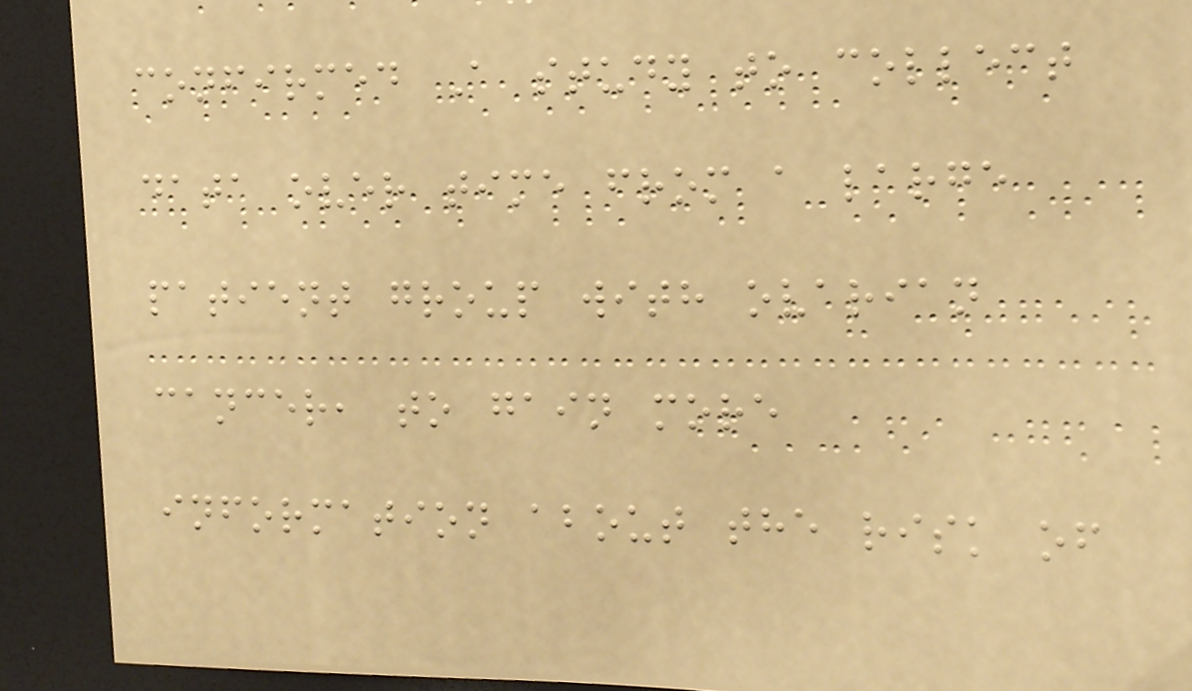confirmed A study to collect
data over time from a large
patient group with ovarian
cancer, to gain more
information about the risk of
